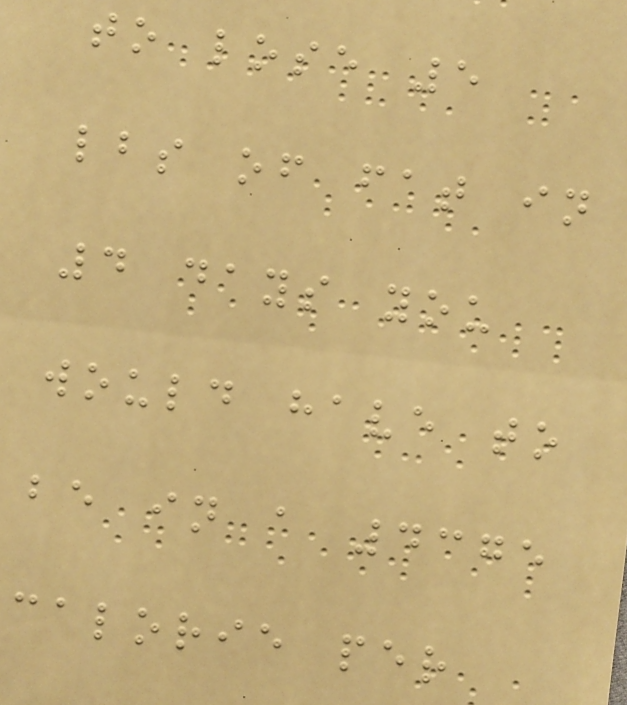to lose 5
lbs of fat in
4 days you
would have to
be in a 4375
calorie per
